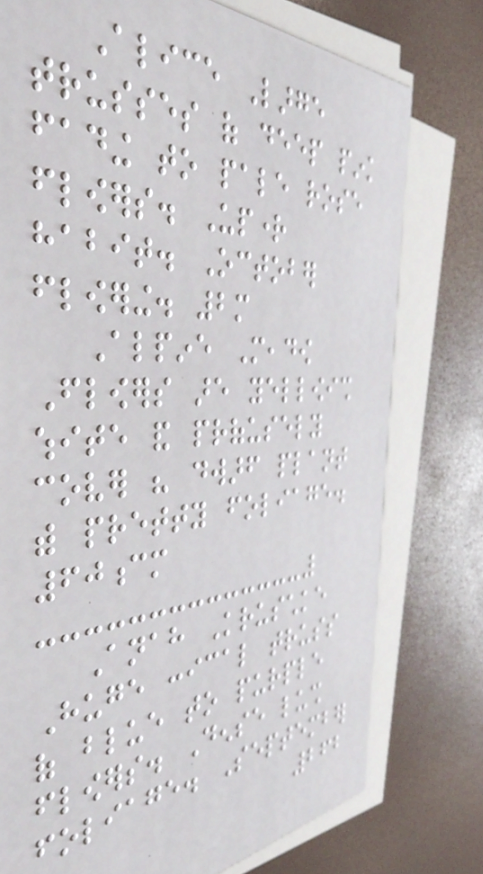Alice Large
trusses of deep pink
fading to pale rose
flowers. Upright
habit. October
flowering. 2m
Alpine Meadow
Flowers are yellowish
white and profusely
cover his dwarf plant
with pretty foliage.
60cm
Anah Kruschke
Huge conical truss
of blue to purple
flowers. Dense lush
foliage. September
262
